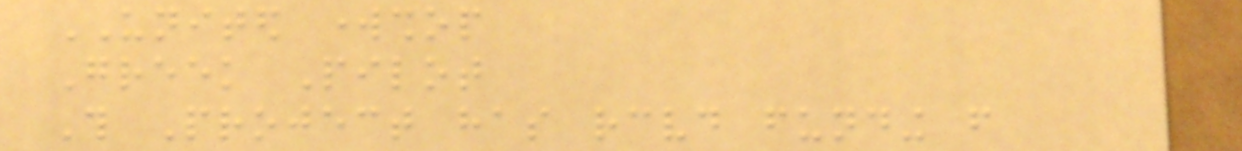UNITED workshop
Greek Pilot
This Project has received funding from
